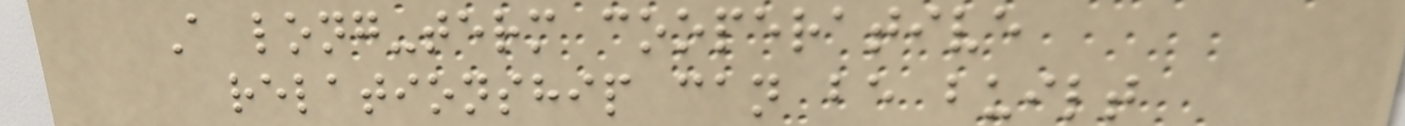A long-term cooperative
relationship can be built
